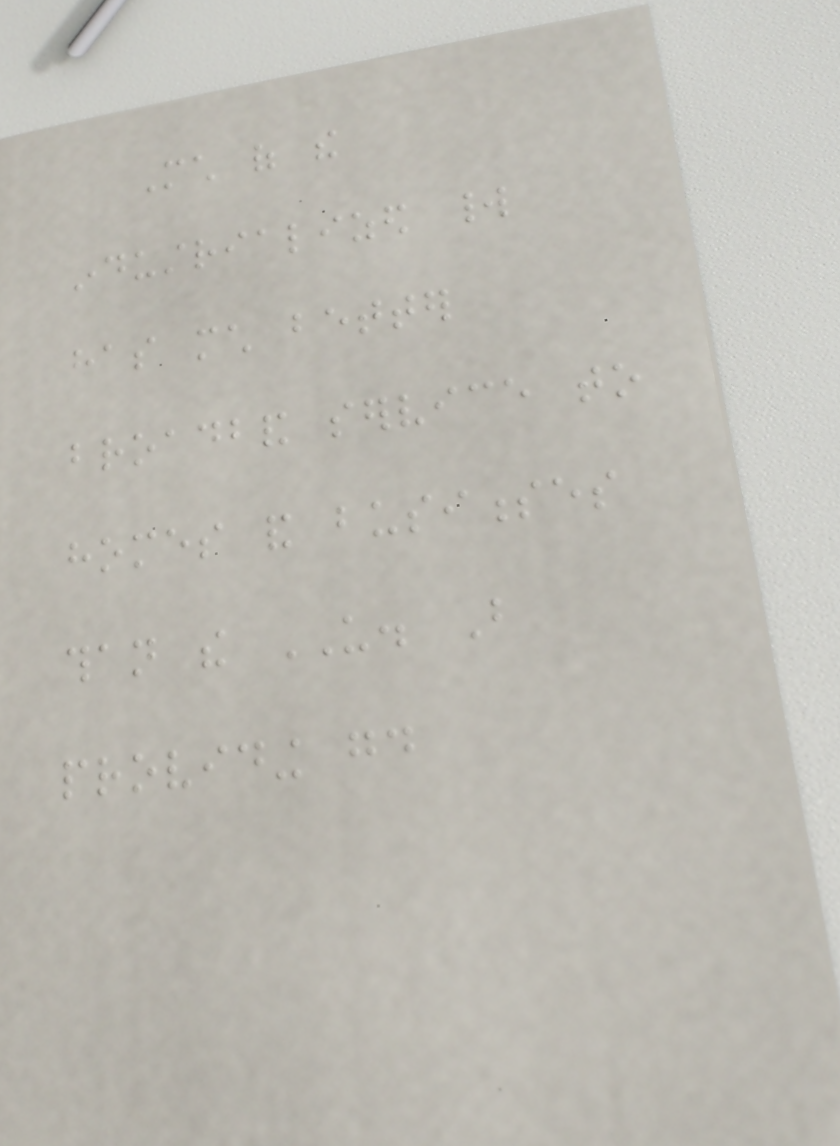Much of the
industrialized world
has much better
broadband service to
homes and businesses
than the US. But
providing good
